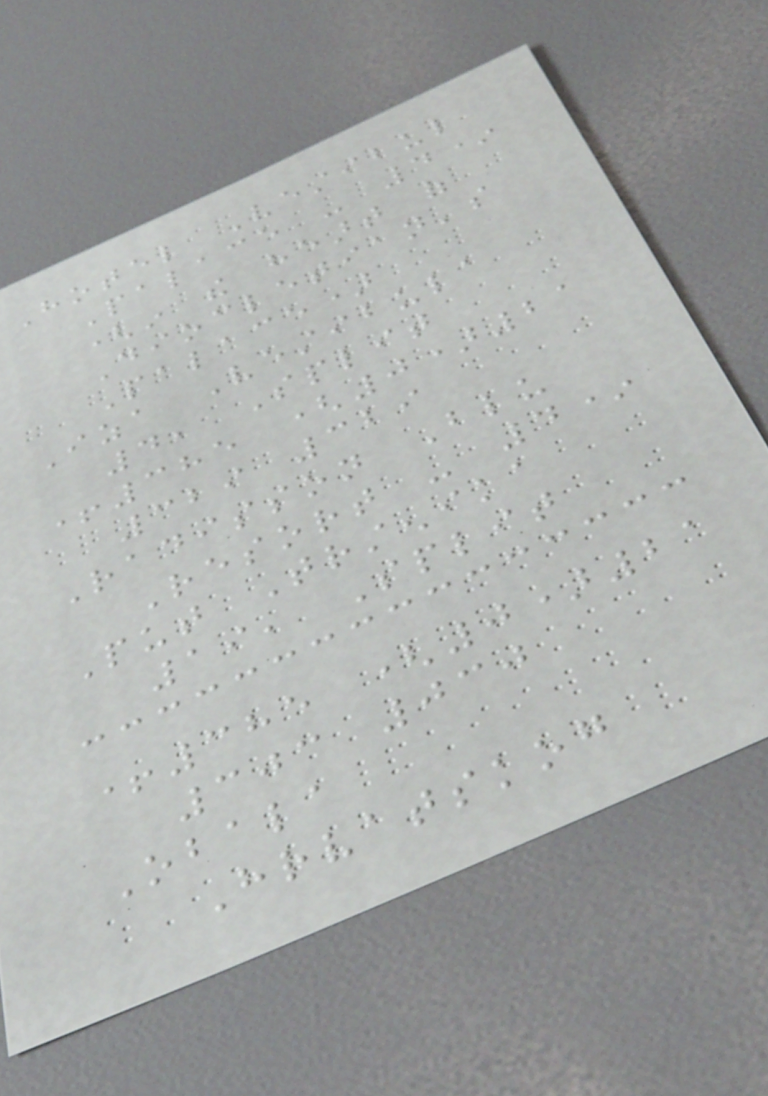Hotel Vestibul
Palace - 4*
(in the heart of
Diocletian's
Palace)
Iza Vestibula
4, Split
+385 (0)21
329 329
Radisson Blu
Resort - 4*
Put Trstenika
19, Split
+385 (0)21
303 030
Obala
Hrvatskog
